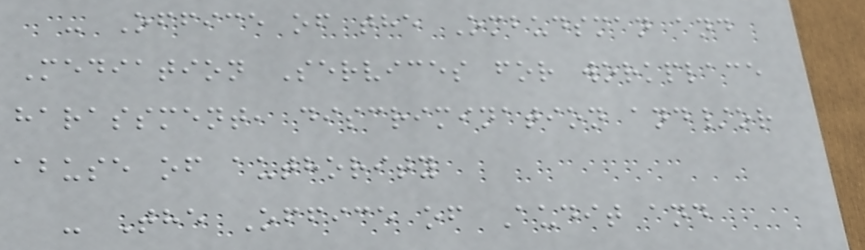- Office of the Ombudsman and
Mediation Services for workplace
harassment, discrimination and/or
abuse of authority
- The Office of Audit and
